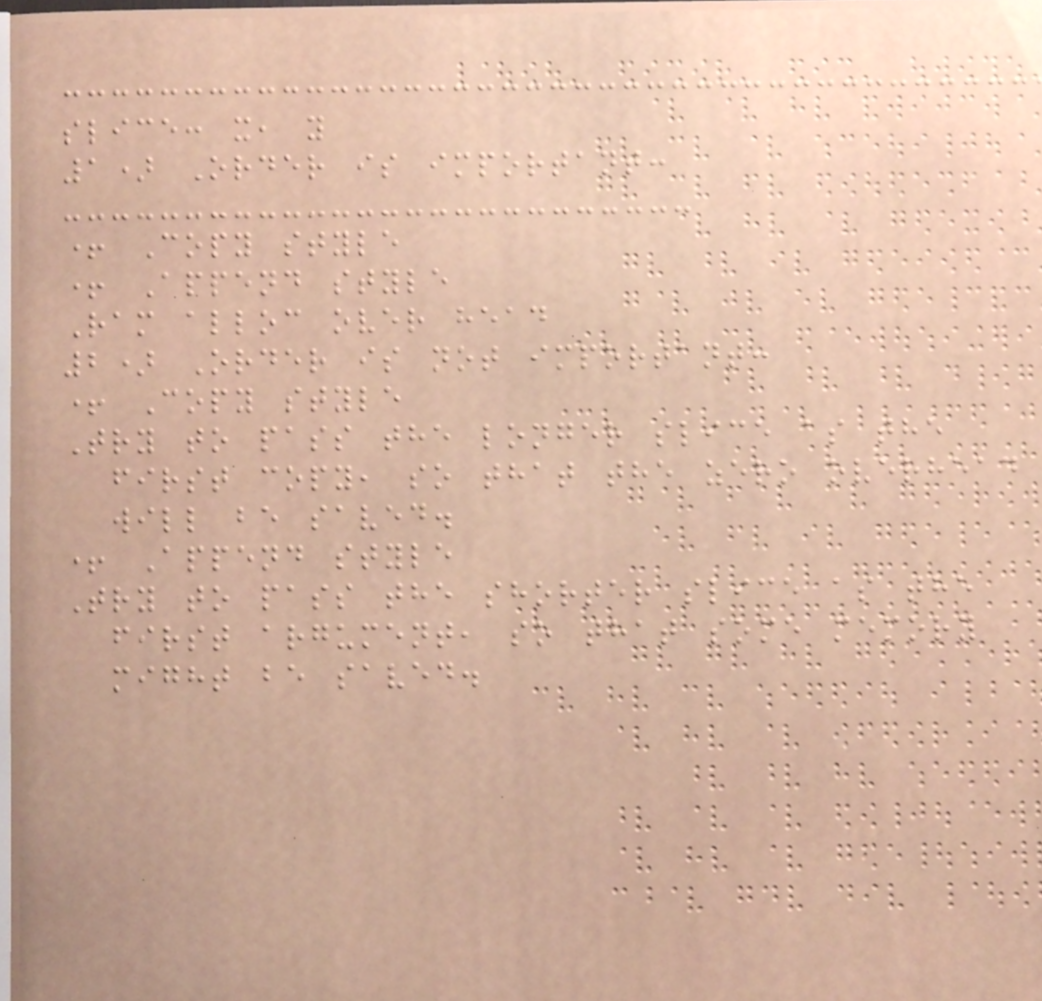slice: x, y
1) Order is important:
+ Copy style
+ Append style
Ram alloc over head
2) Order is not important:
+ Copy style
Try to pass the longer slice as the
first copy, so that the zero overhead
will be saved.
+ Append style
Try to pass the shorter slice as the
first argument, so that some memory
might be saved.
